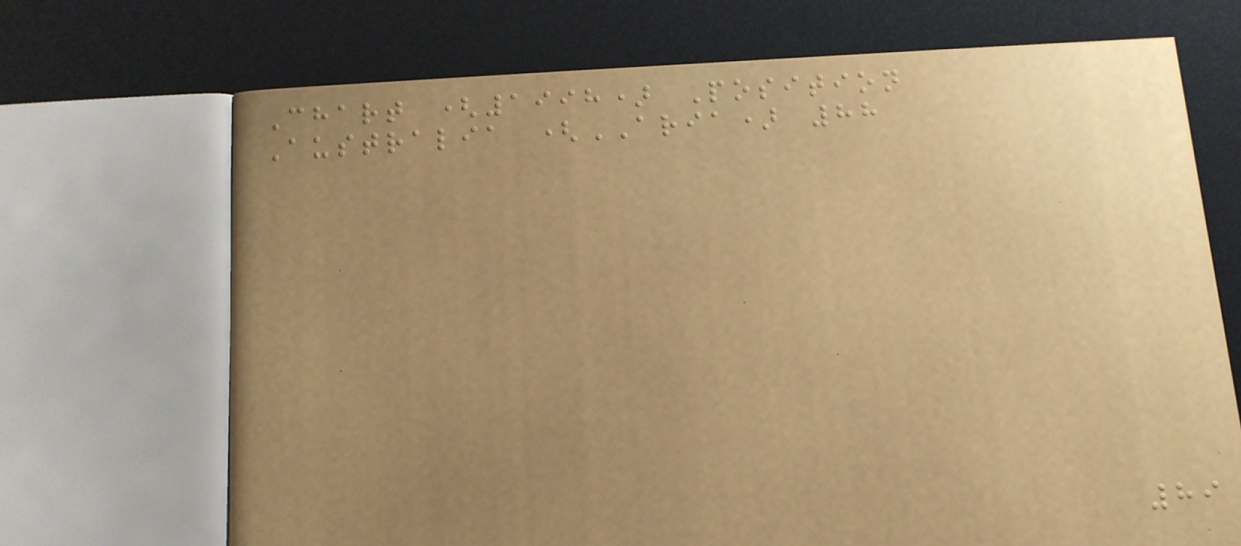Chart (1998) Position
Australia (ARIA) 88
89
